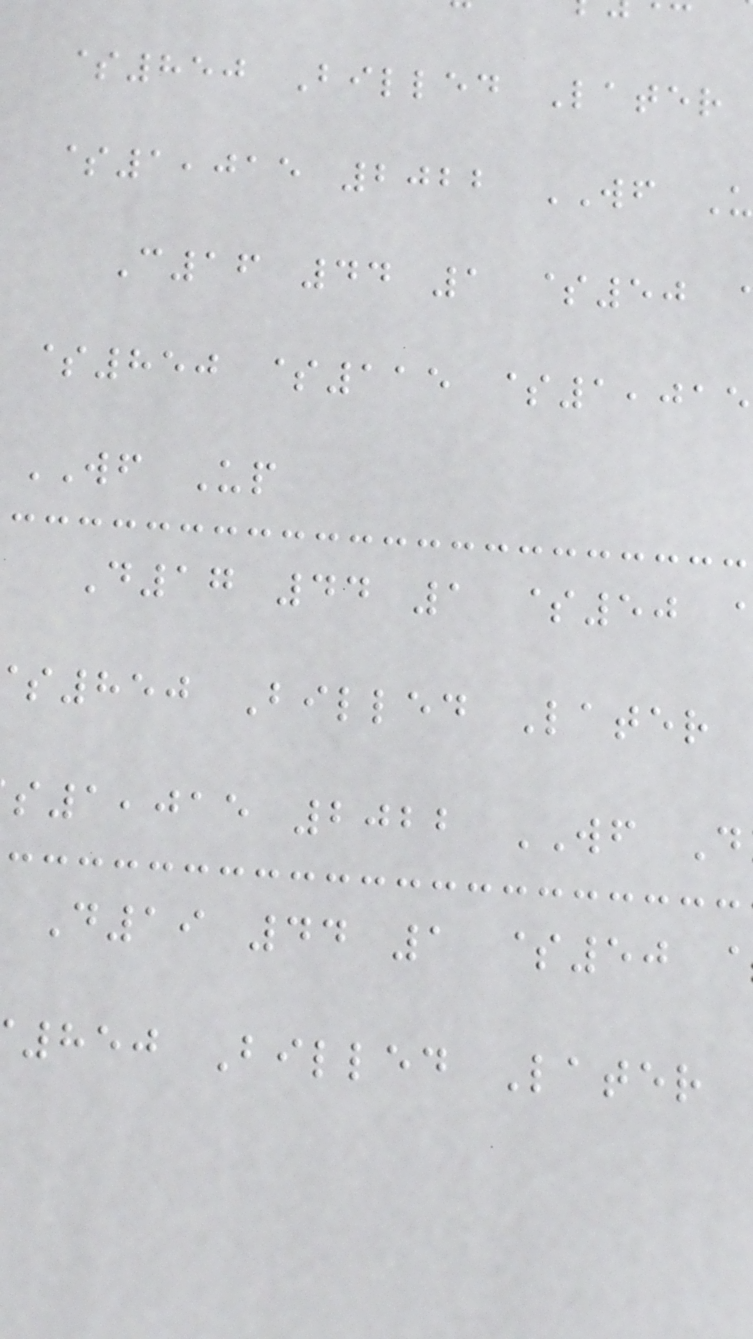$850 Billed Later
$1,015 2022 WF U
C16 44 1 $50
$850 $115 $1,015
WF Up
D17 44 1 $50
850 Billed Later
1,015 2022 WF D
D19 44 1 $50
850 Billed Later
